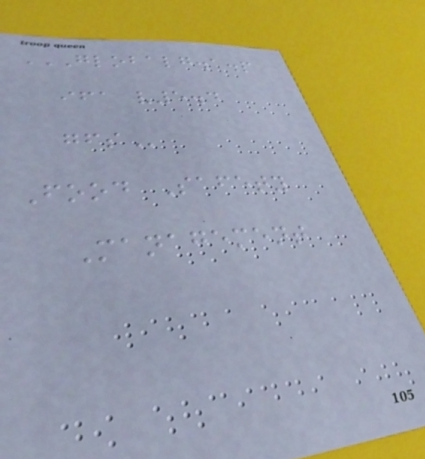GLOBALG.A.P
IFA V5.4
GFS
Food Safety
Management
